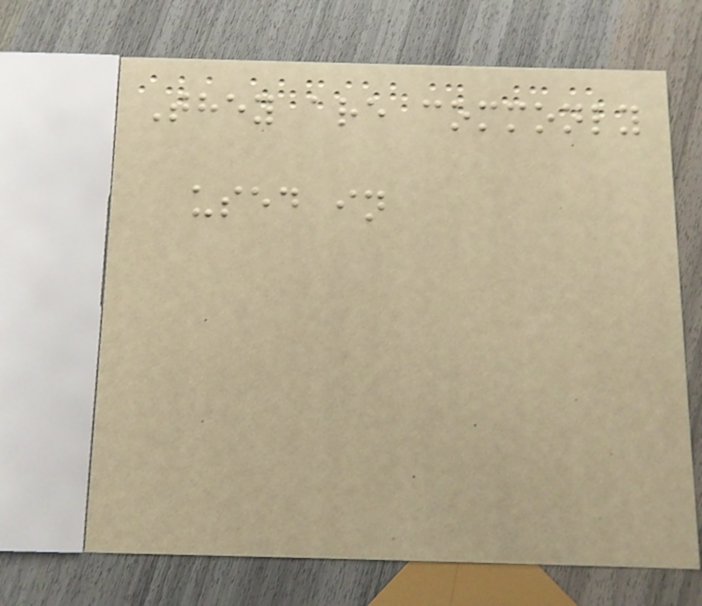They are commonly
used in
